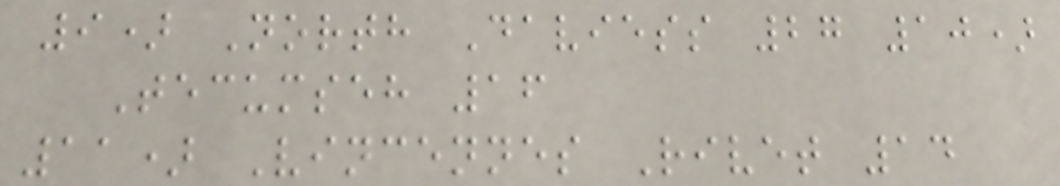9) North Daviess 27 10)
Tecumseh 16
11) Vincennes Rivet 14
